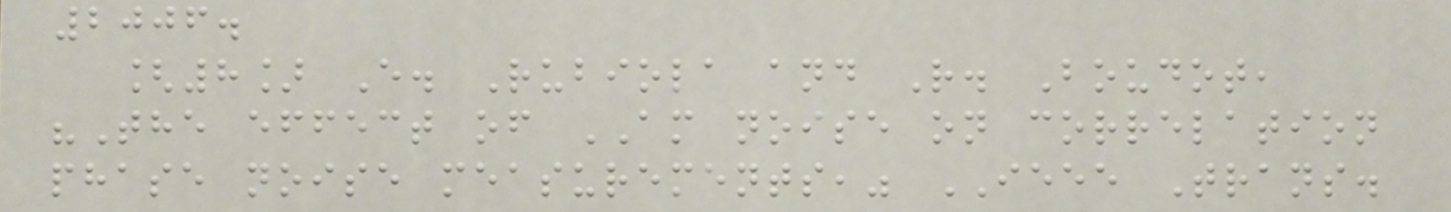2006.
[8] E. Rubiola and R. Boudot,
"The effect of AM noise on correlation
phase noise measurements," IEEE Trans.
